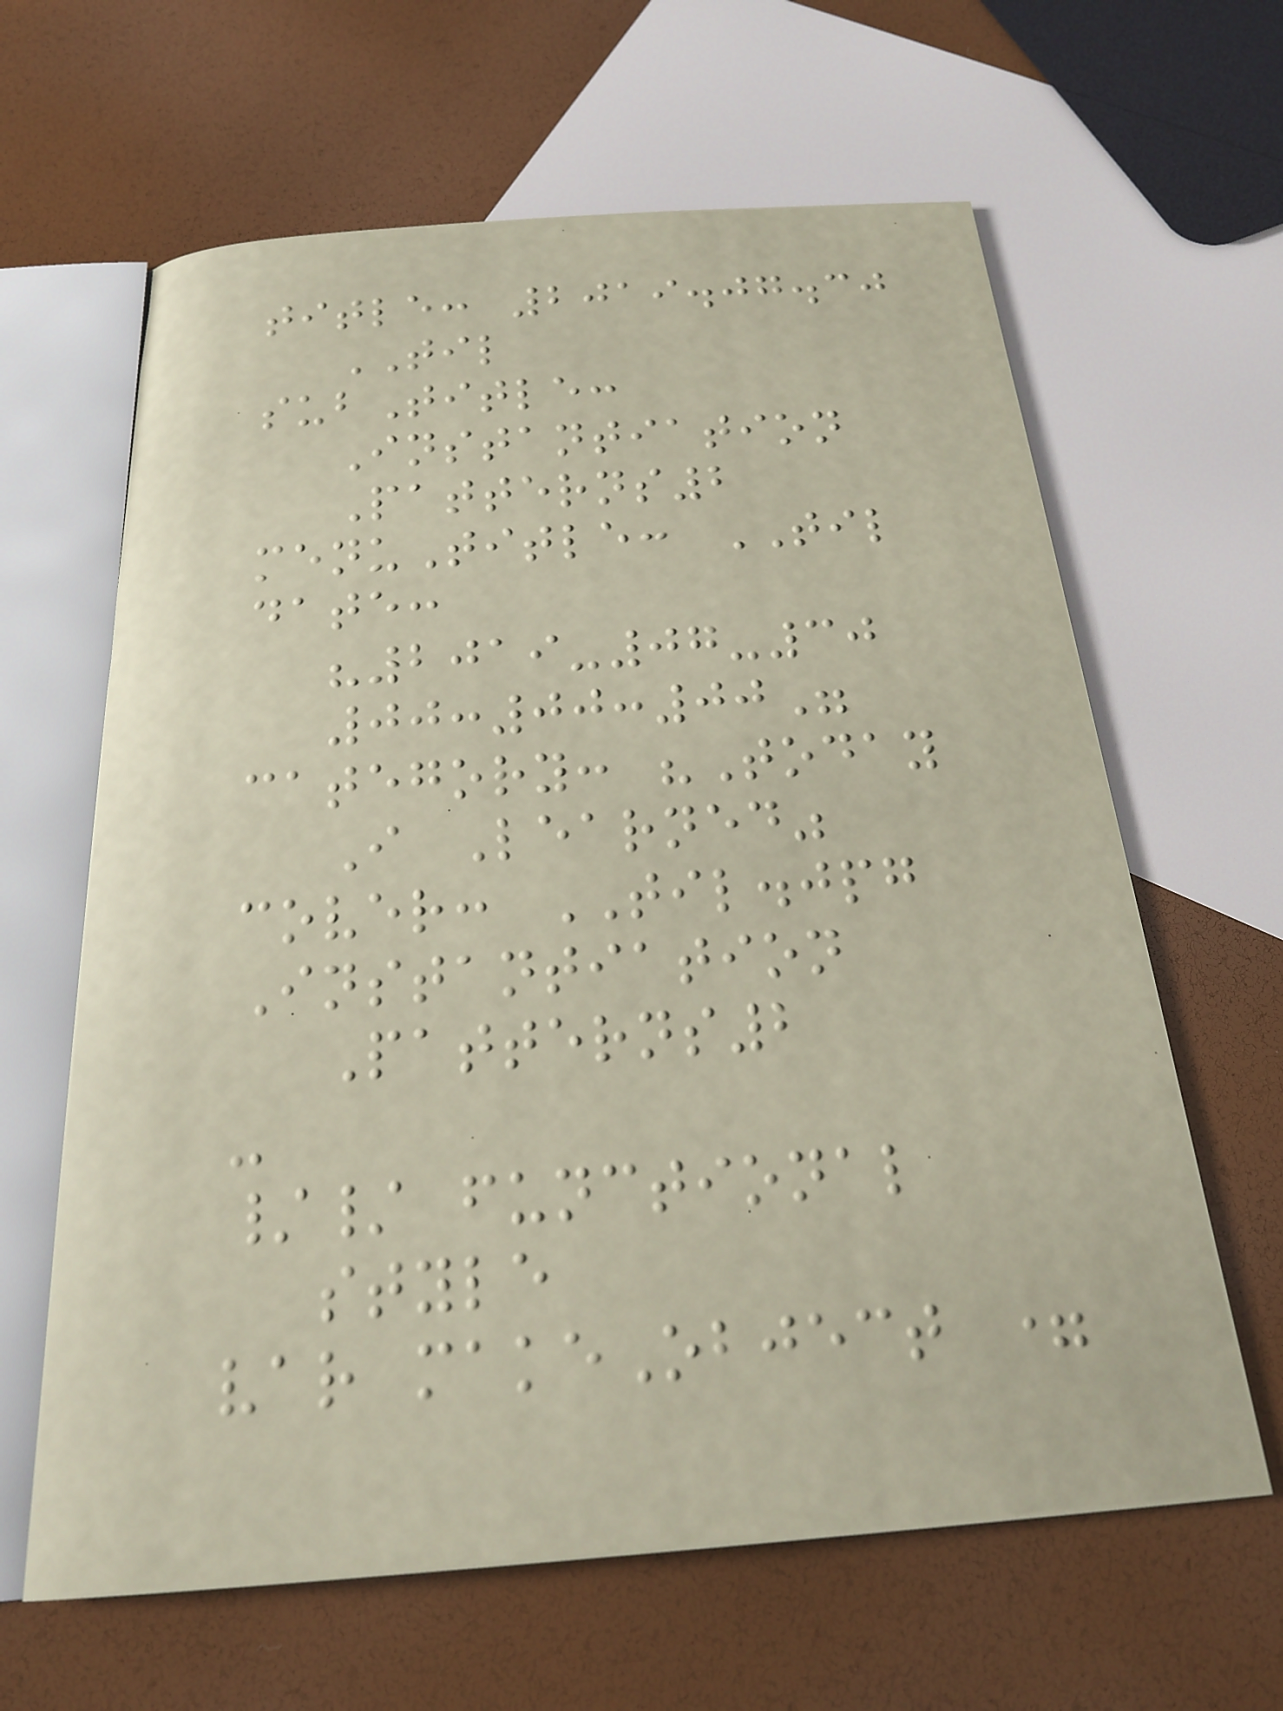title: 2019.07.30
TIL
subTitle:
Instantiation
Patterns2
menuTitle: TIL
date:
"2019-07-30
00:00:00"
category: "Today
I Learned"
cover: TIL.jpg
Instantiation
Patterns2
-
// functional
style
var makeObject =
